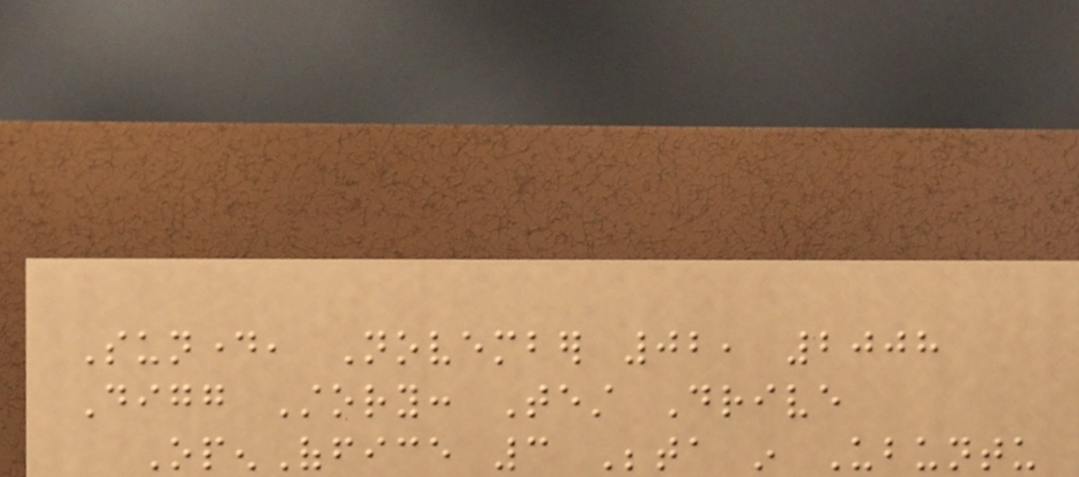Sunday, November 02, 2008
Digg Story: Test Drive
OpenOffice 3 Beta in Ubuntu
